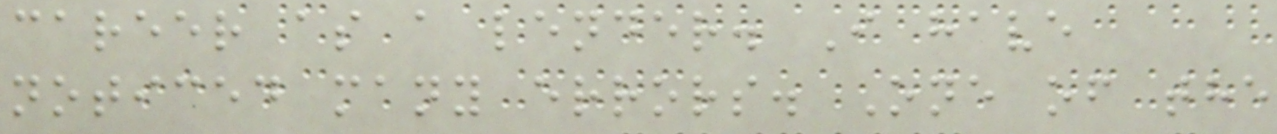career as a lender. I have
noticed many errors. One of the
